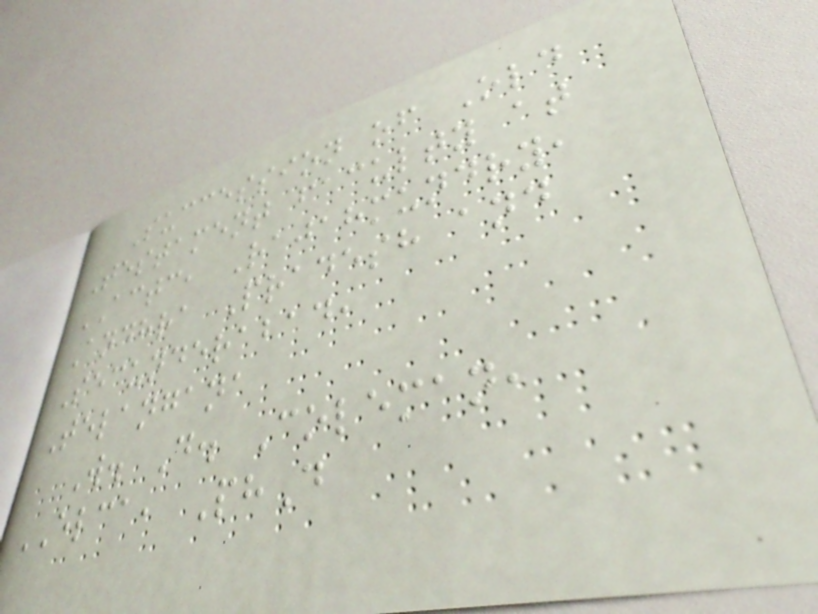Succession of Old
Testament faculty at
ACTC, Rajahmundry,
Andhra Pradesh and
Secunderabad,
Telangana
W. D. Coleman,
ELCA, PhD
